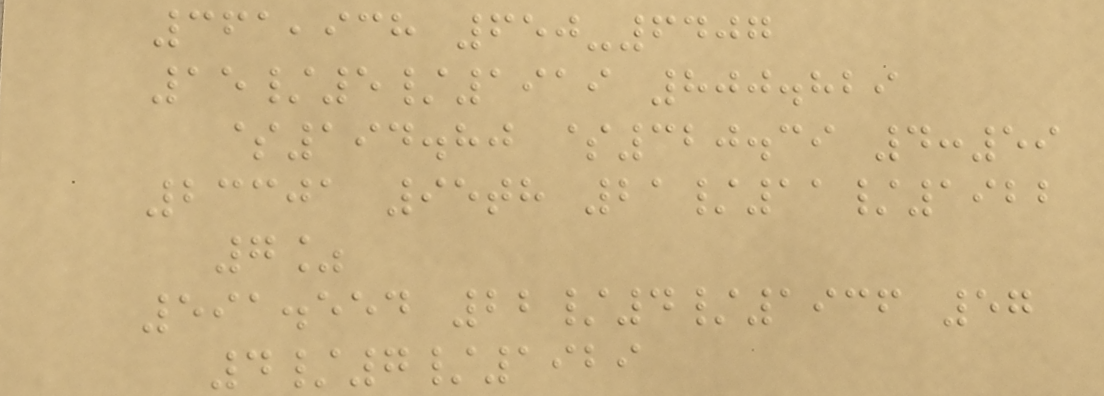361,938 650-6407
15/5/1919 800.829
$194.80 $320.39 4:59
23301 95th 21/11/1922
7%
591.554 22/4/1936 57
4/7/1929
